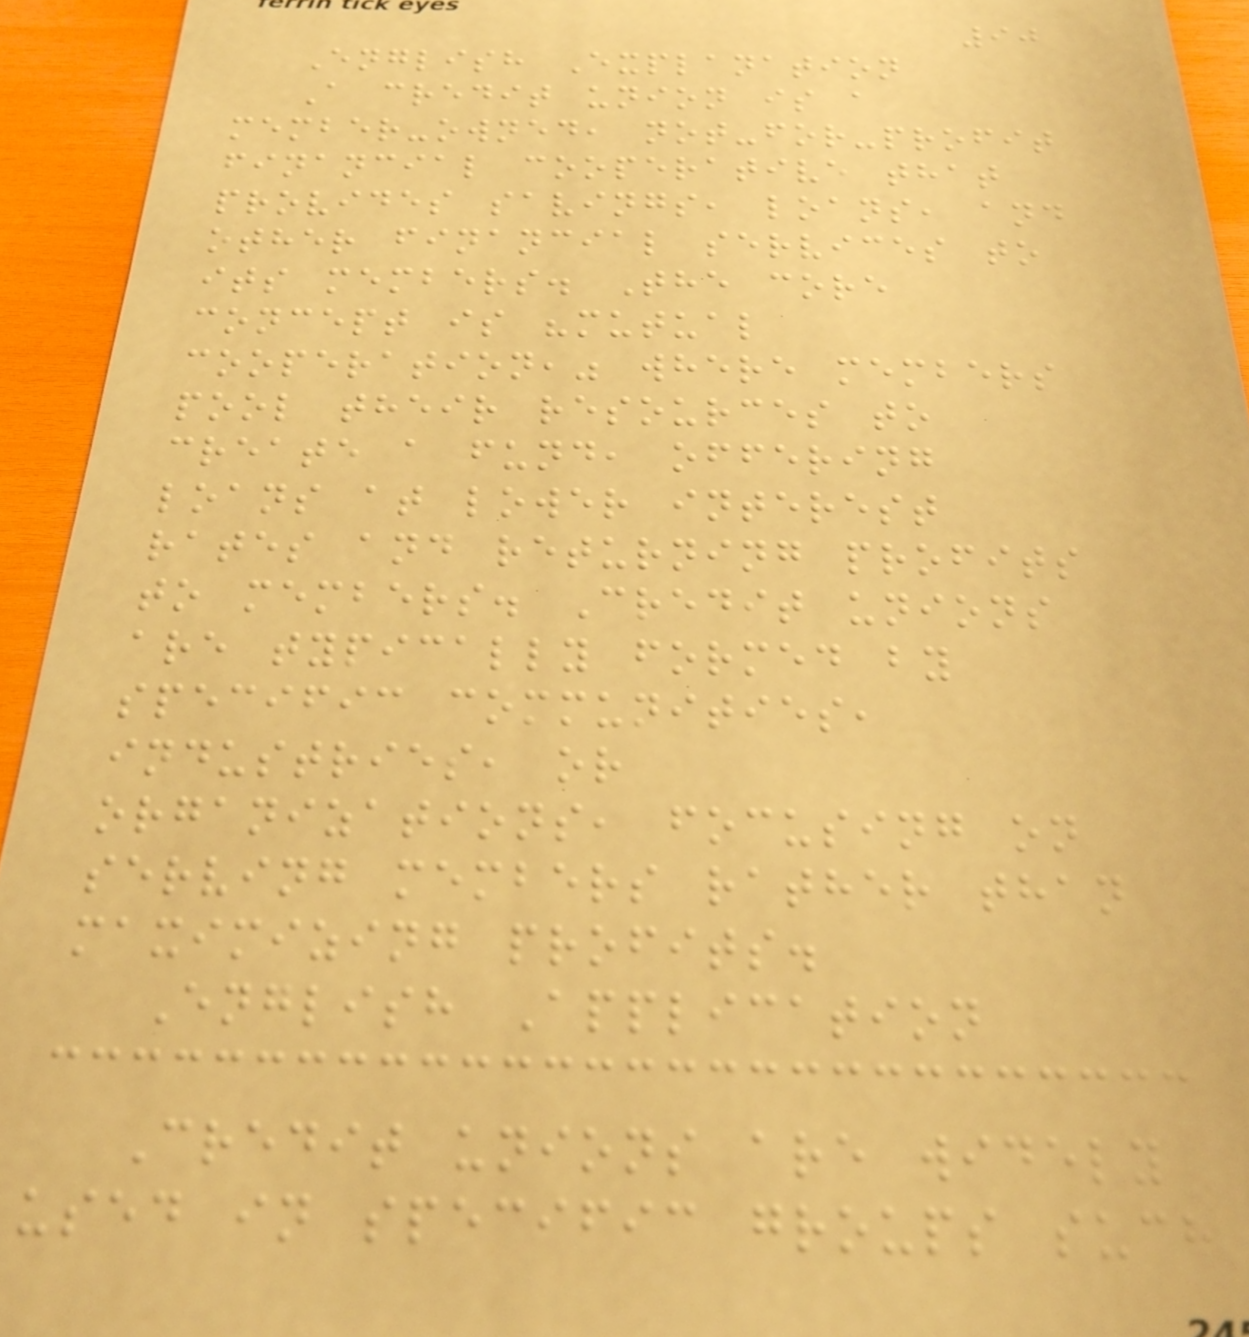90
English Explanation
A credit union is a
member-owned, not-for-profit
financial cooperative that
provides savings, loans, and
other financial services to
its members. The core
concept is "mutual
cooperation," where members
pool their resources to
create a fund, offering
loans at lower interest
rates and returning profits
to members. Credit unions
are typically formed by
specific communities,
industries, or
organizations, focusing on
serving members rather than
maximizing profits.
English Application
Credit unions are widely
used in specific groups such
